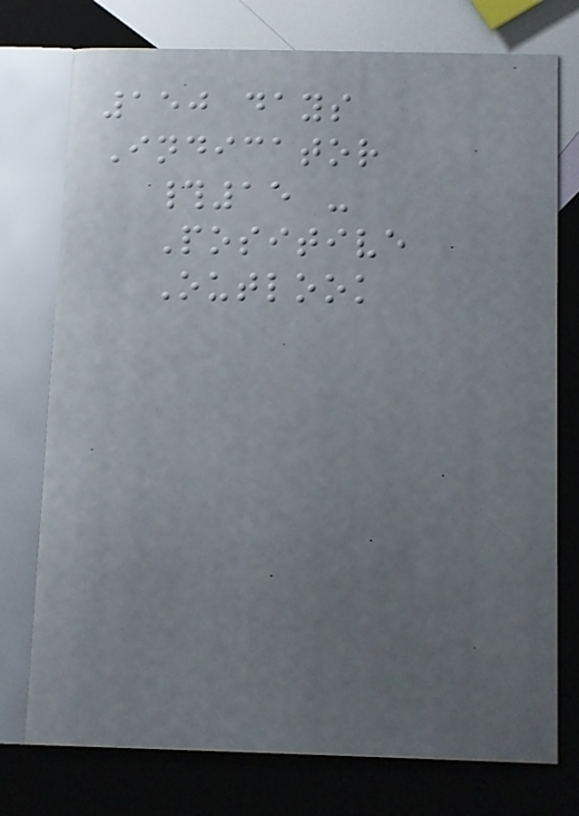150 days
Indicator
#15 -
Positive
Outlook
